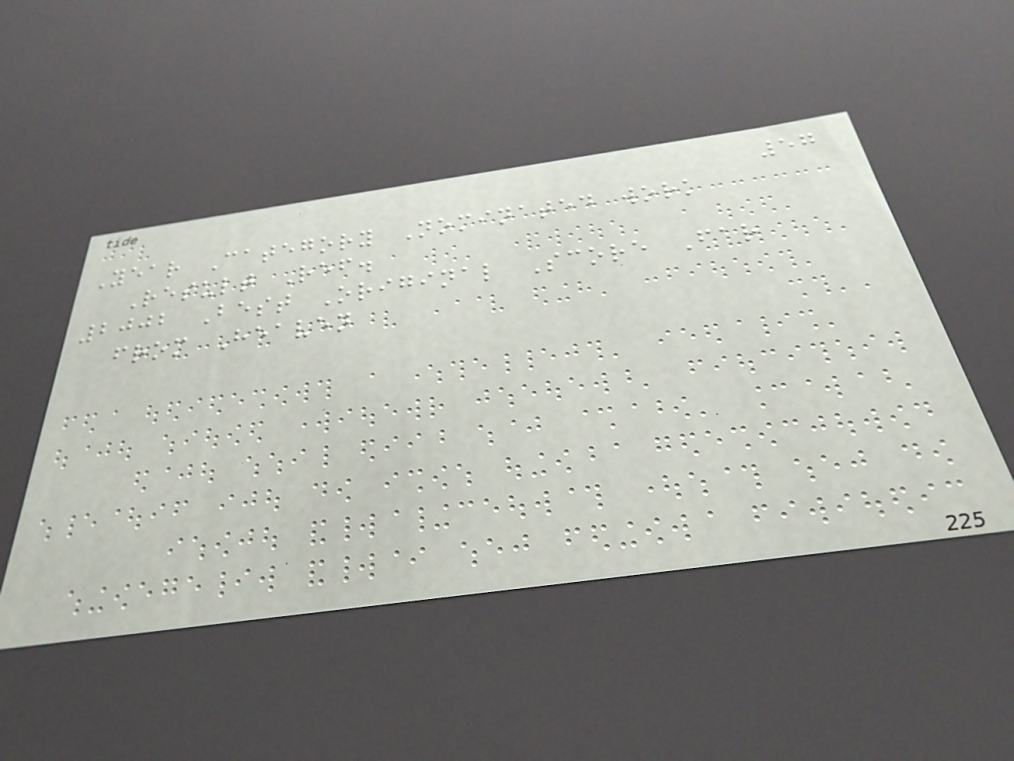57
Year Category Nominated work
Result Ref.
2002 Best Original Score Far
from Heaven
